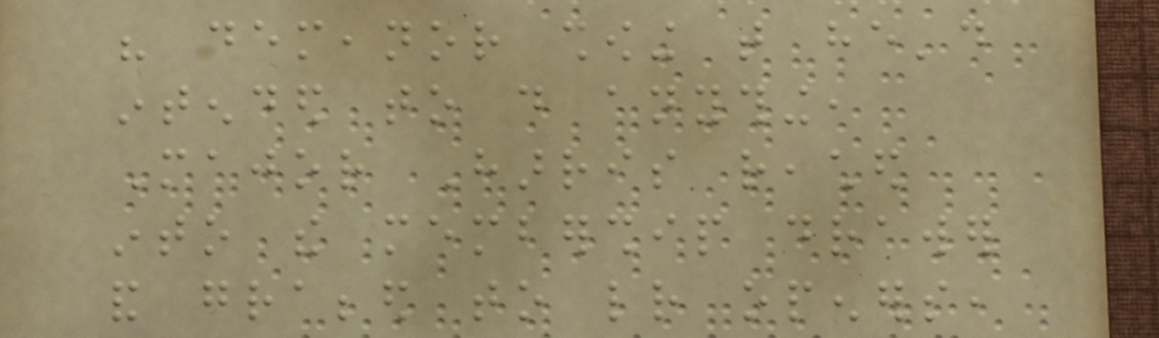his demeanor showing that he'd
intended to do anything,
Major Harris reached
into the membership drawer
and grabbed to letter openers,
